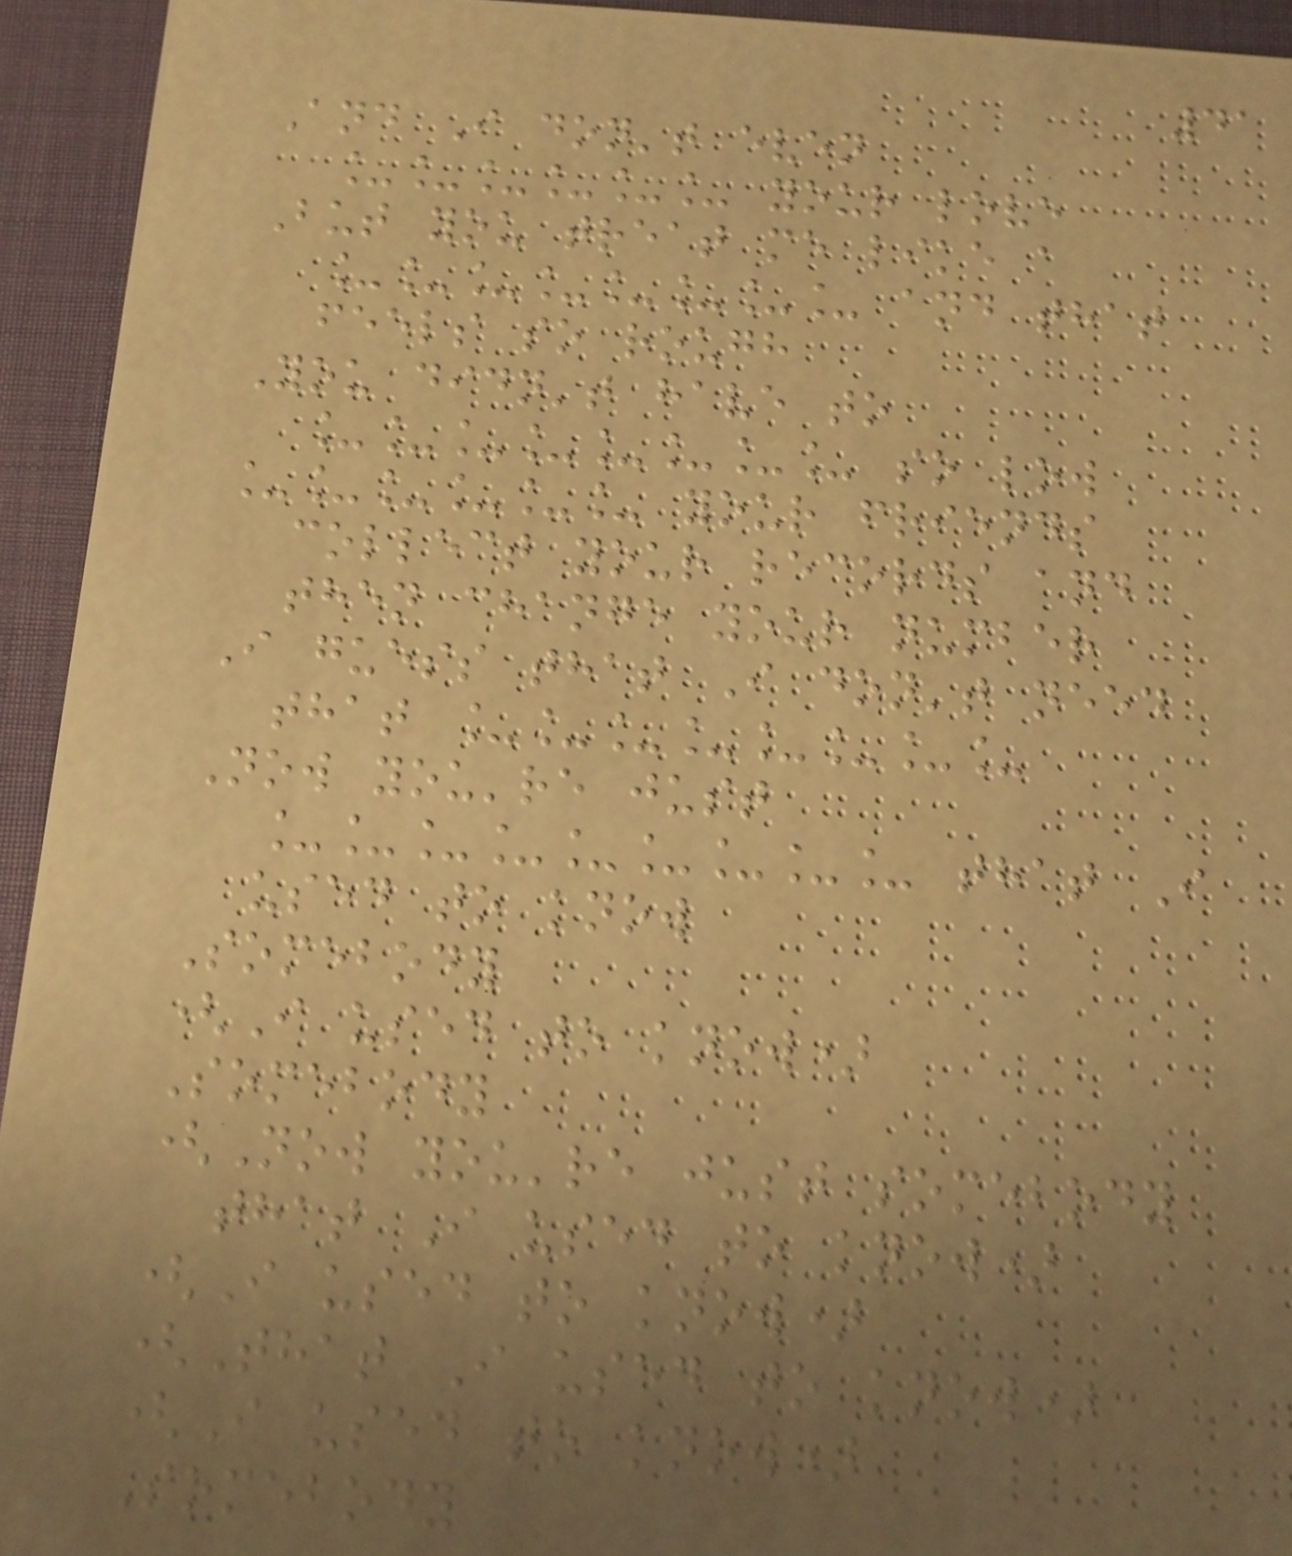41
And I don't even
______ your love
But you treat me like a
________ and that
feels so rough
You didn't have to
________ so low
______ your friends
collect your records and
then change your number
I guess that I don't need
that ________
Now you're just
_________ that I
used to know
Somebody
(I used to know)
Somebody
(Now you're just somebody
that I used to know)
(I used to know)
(That I used to know)
(I used to know)
Somebody
